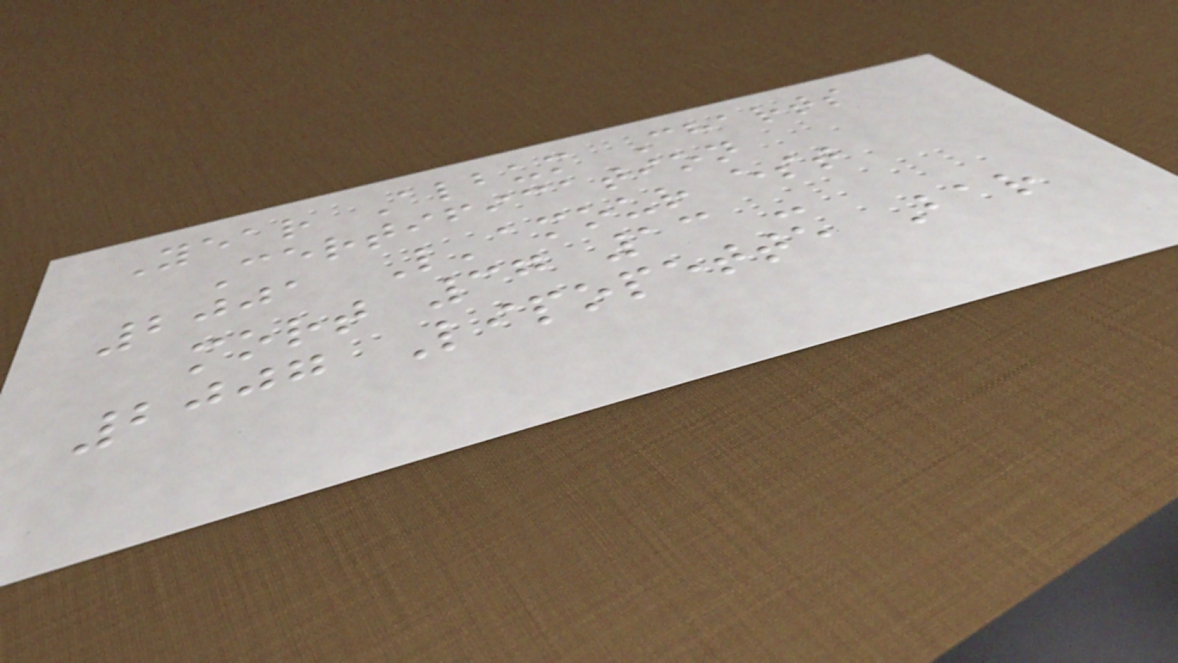Year Album Charts
Certification
2001 L'amour est
mort 37 13 -
2007 Lipopette Bar
